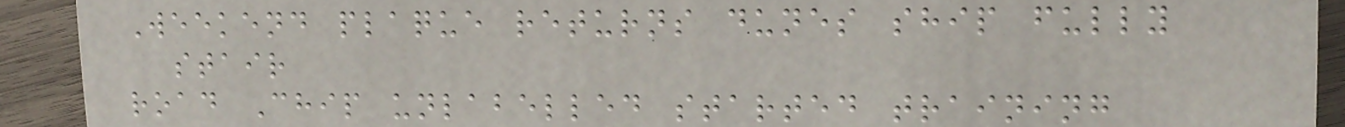Weekend plaque returns dunes ship fully
stair
road Chip unlabelled started training
